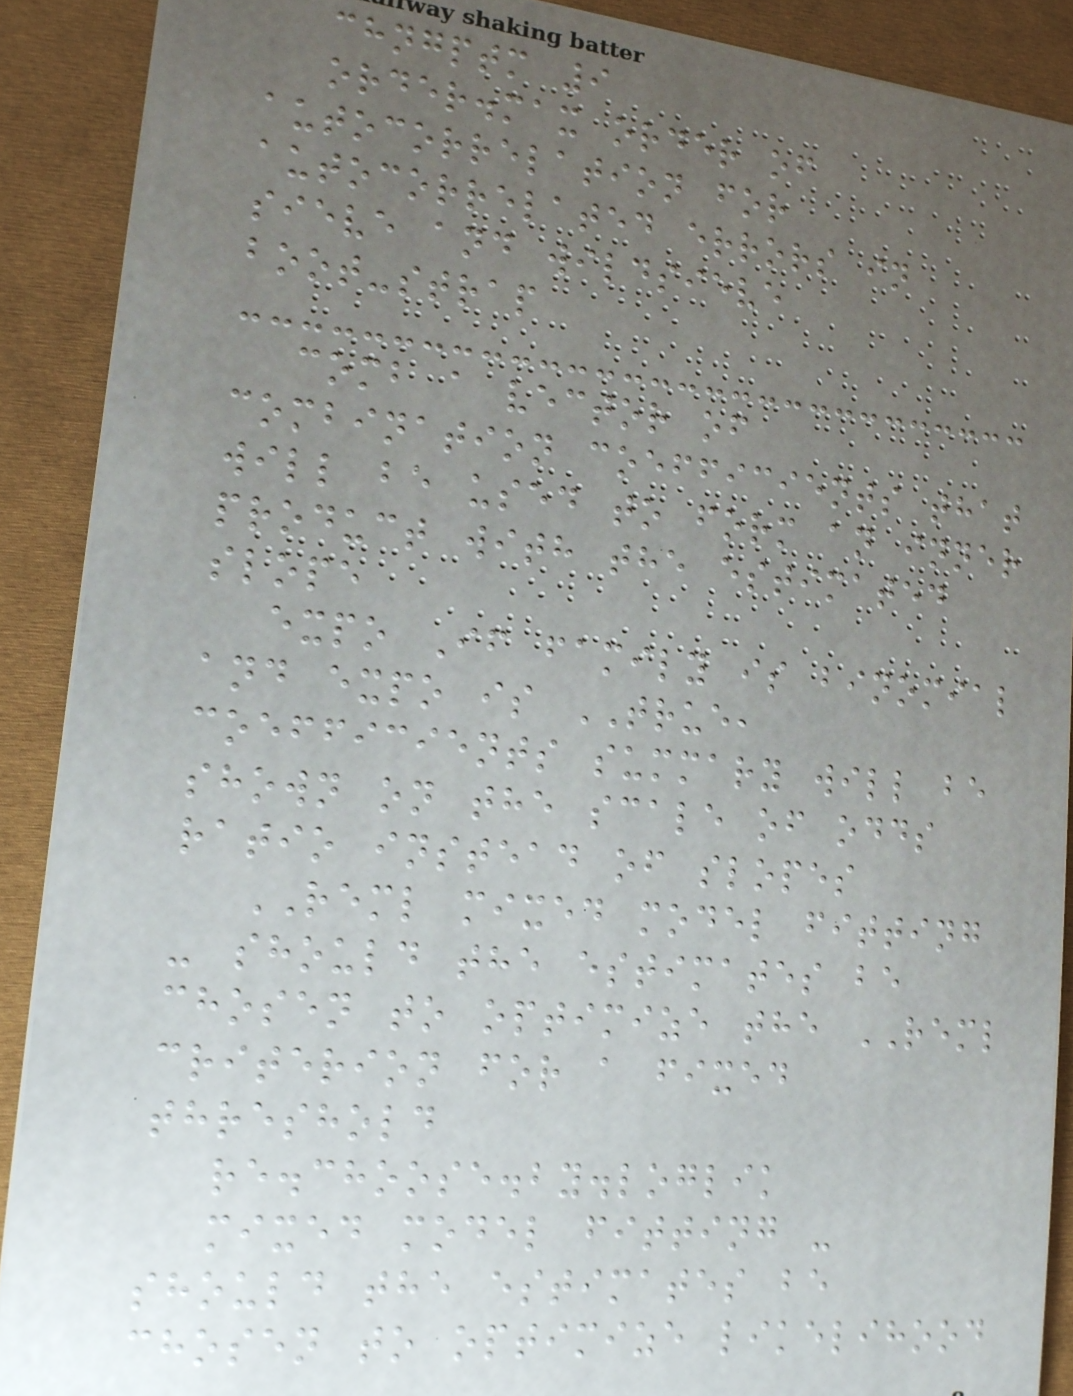chngptm 9
order.max order of
autocorrelation for
autocorrelated errors in
sieve and wildsieve
boot-strap
comb a vector of
combination coefficients that
will be used to form an inner
product with the estimated
slope
expo If family is binomial
and expo is TRUE,
coefficients summary will be
shown on the scale of odds
ratio instead of slopes
REML mixed model fitting
- should the estimates be
chosen to optimize the REML
criterion for a fixed
threshold
re.choose.by.loglik
mixed model fitting -
should the estimates be
chosen to optimize likelihood
